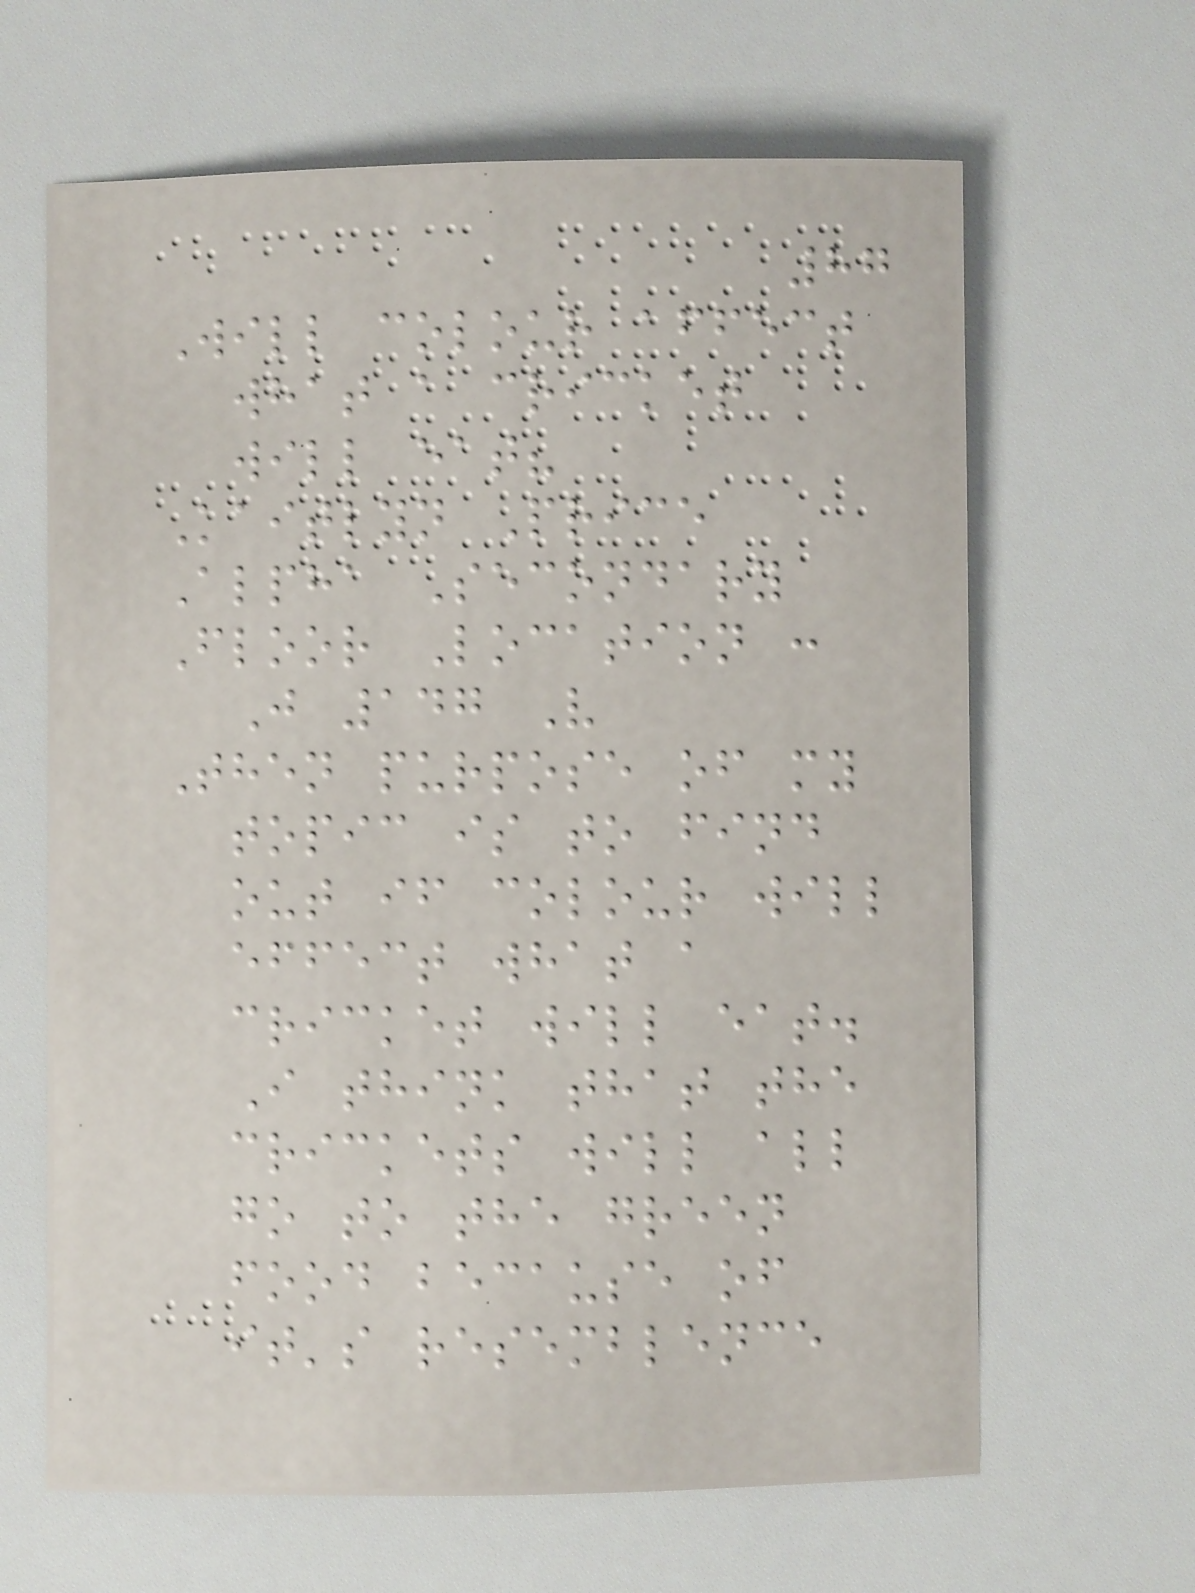87
Will colour affect
what a cricket
will eat?
Kaitlyn Price
Alpha Secondary
Floor Location :
J 147 V
Then purpose of my
topic is to find
out if colour will
effect what a
cricket will eat.
I think that the
crickets will all
go to the green
food because of
it's resemblence
